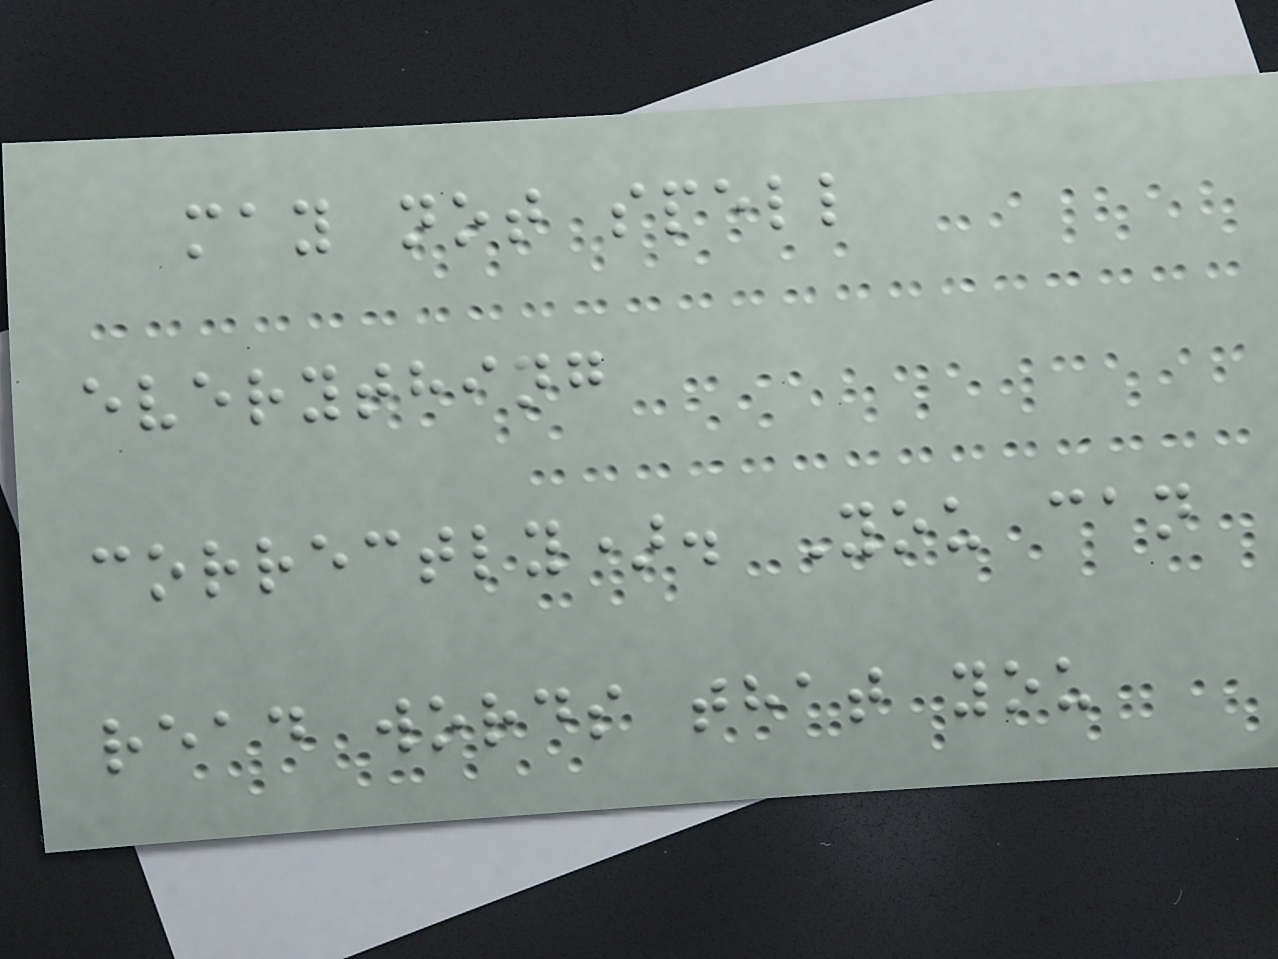may not spell
everything
correctly). You can
read words that you
